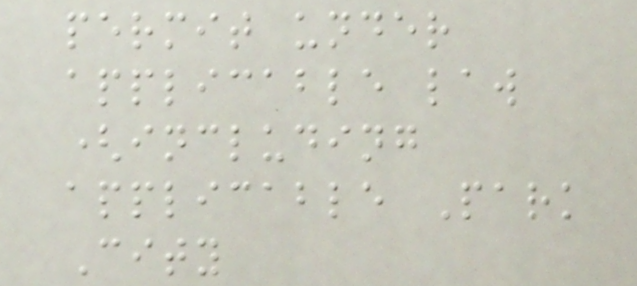permit under
applicable law
(including
applicable Park
City
